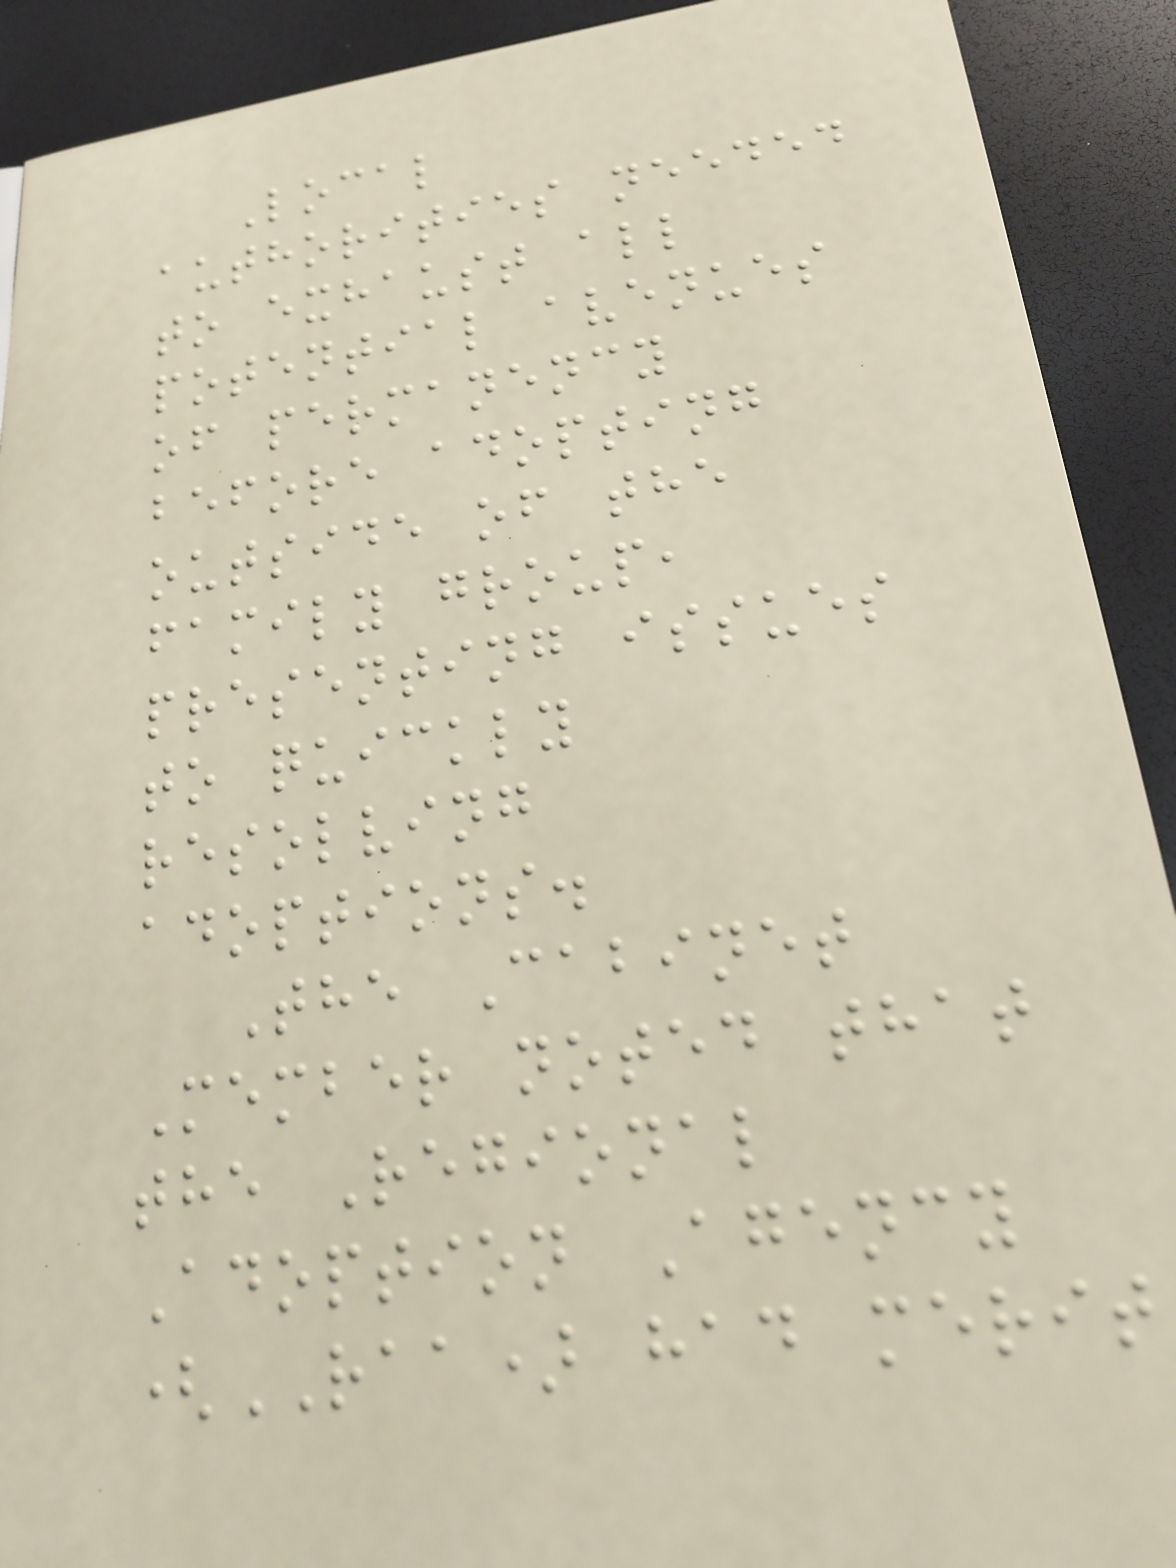Local
authorities needed
to exhaust all
potential avenues
of permanency
before adopting
outside of the
family group,
presenting issues
to quickly
resolving
adoptions.
The Cabinet
Member noted that
the Regional
Adoption Agency
(RAA) had merit
